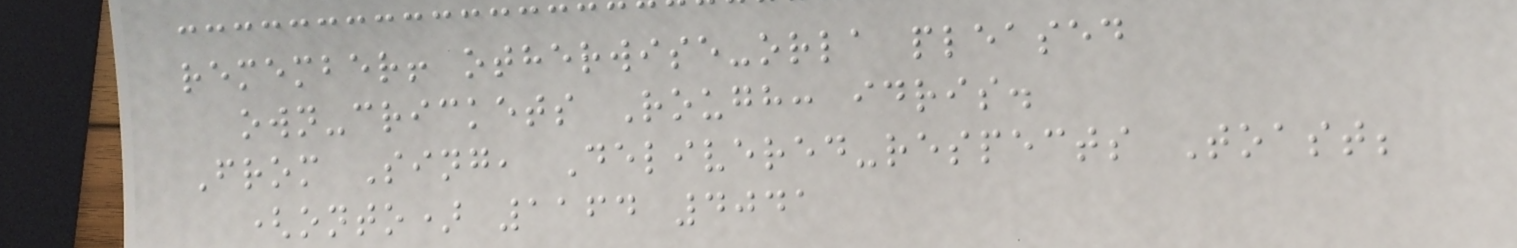remember! otherwise-orla pleased
own-crickets Rough: idris.
From Sing, Delivered-respects Toast;
(onto) 1164 4041
